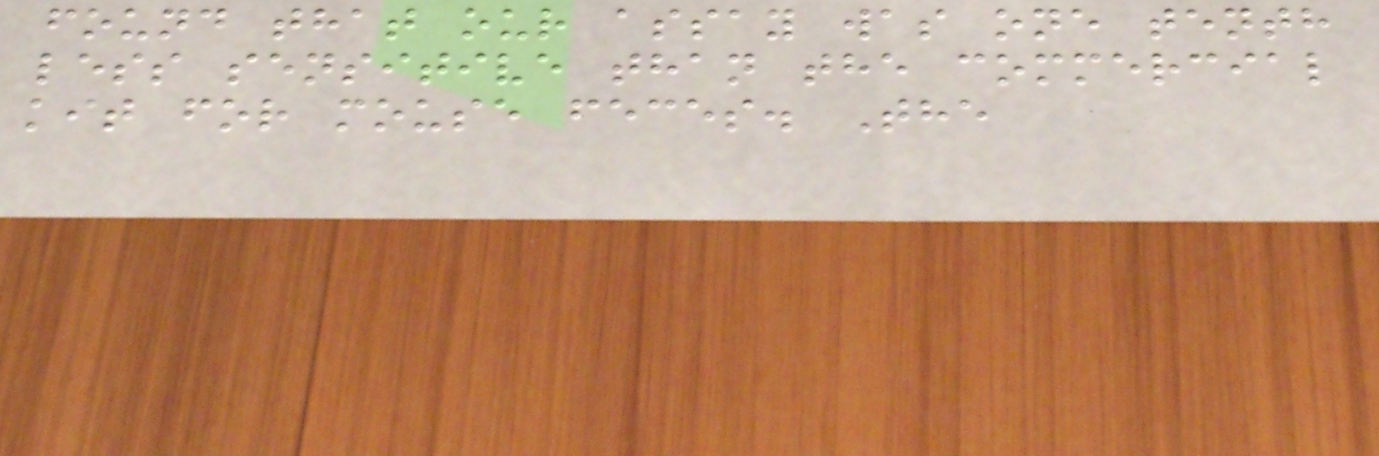found that our assay was one tenth
less sensitive than the commercial
kit for mouse feces. The
